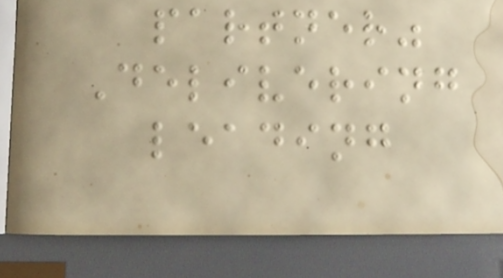partner"
Delivering
leading
